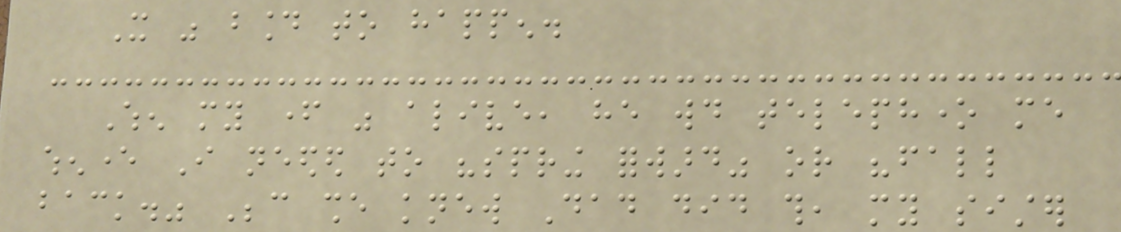It was bound to happen.
When my father was alive, he would telephone me
whenever I needed to "spring forward" or "fall
back." Because she knew Dad did this, my sister
